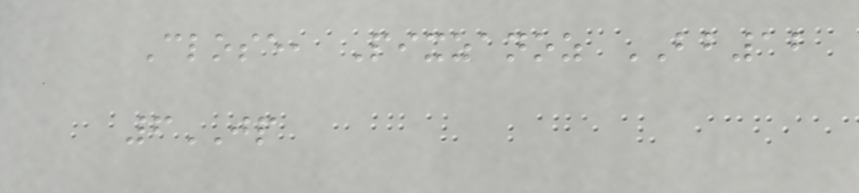Close, Pixzanoz BB12
6JP
